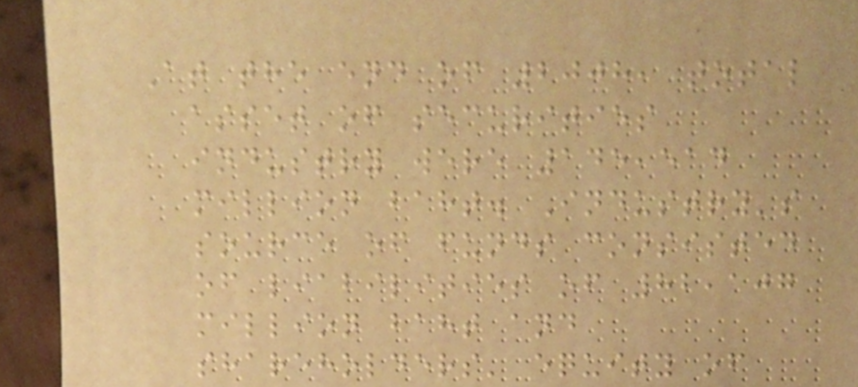At the end of 2008, total
asset of securities
industry were 145,514
million baht. Industry's
source of funds consisted
of liabilities of 82,107
million baht and
shareholders' equity of
